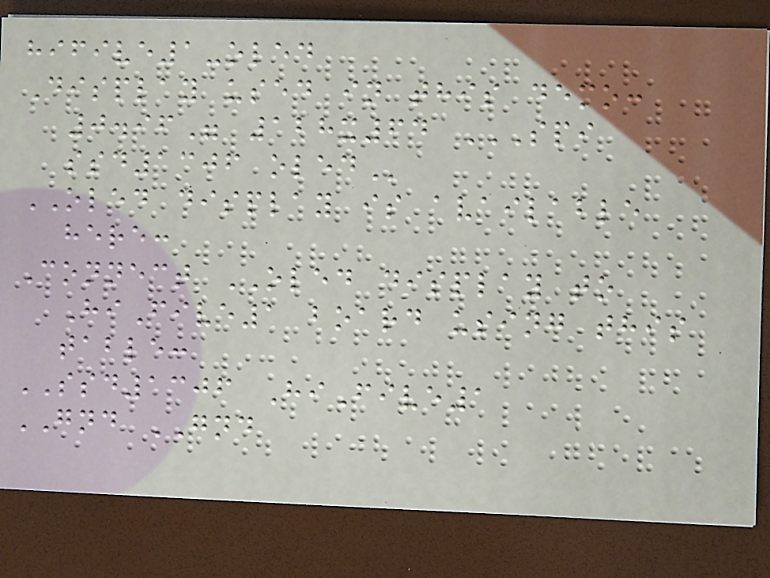hifive1-oled
Display used in this demo:
0.96" 128x64 SPI
SSD1306 OLED
OLED display is available
here:
Connect OLED display to
HiFive1 board using this
table:
SSD1306 HiFive1
GND GND
